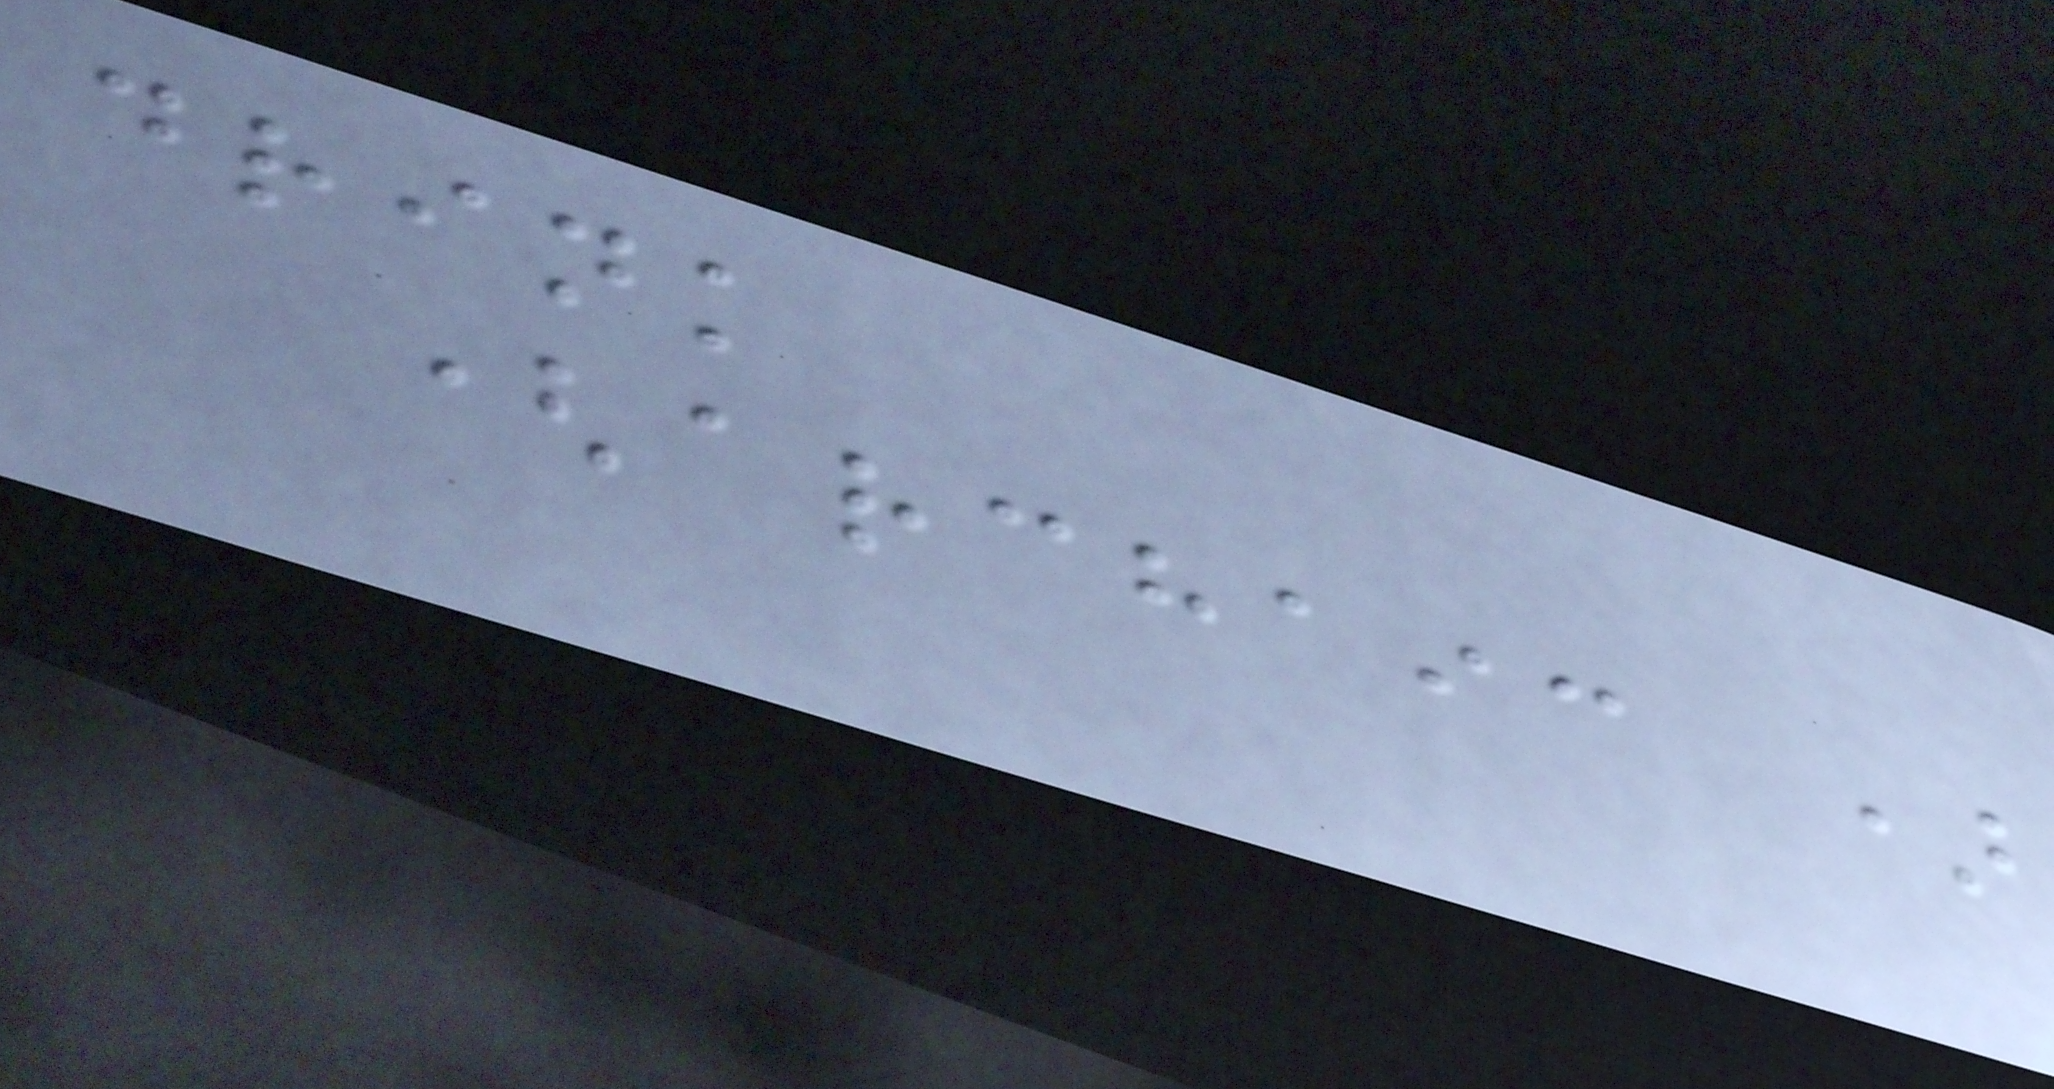drink
(archaic )
